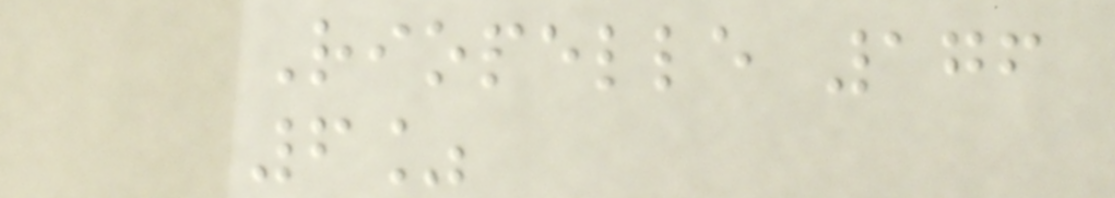Riopelle 176
6%
